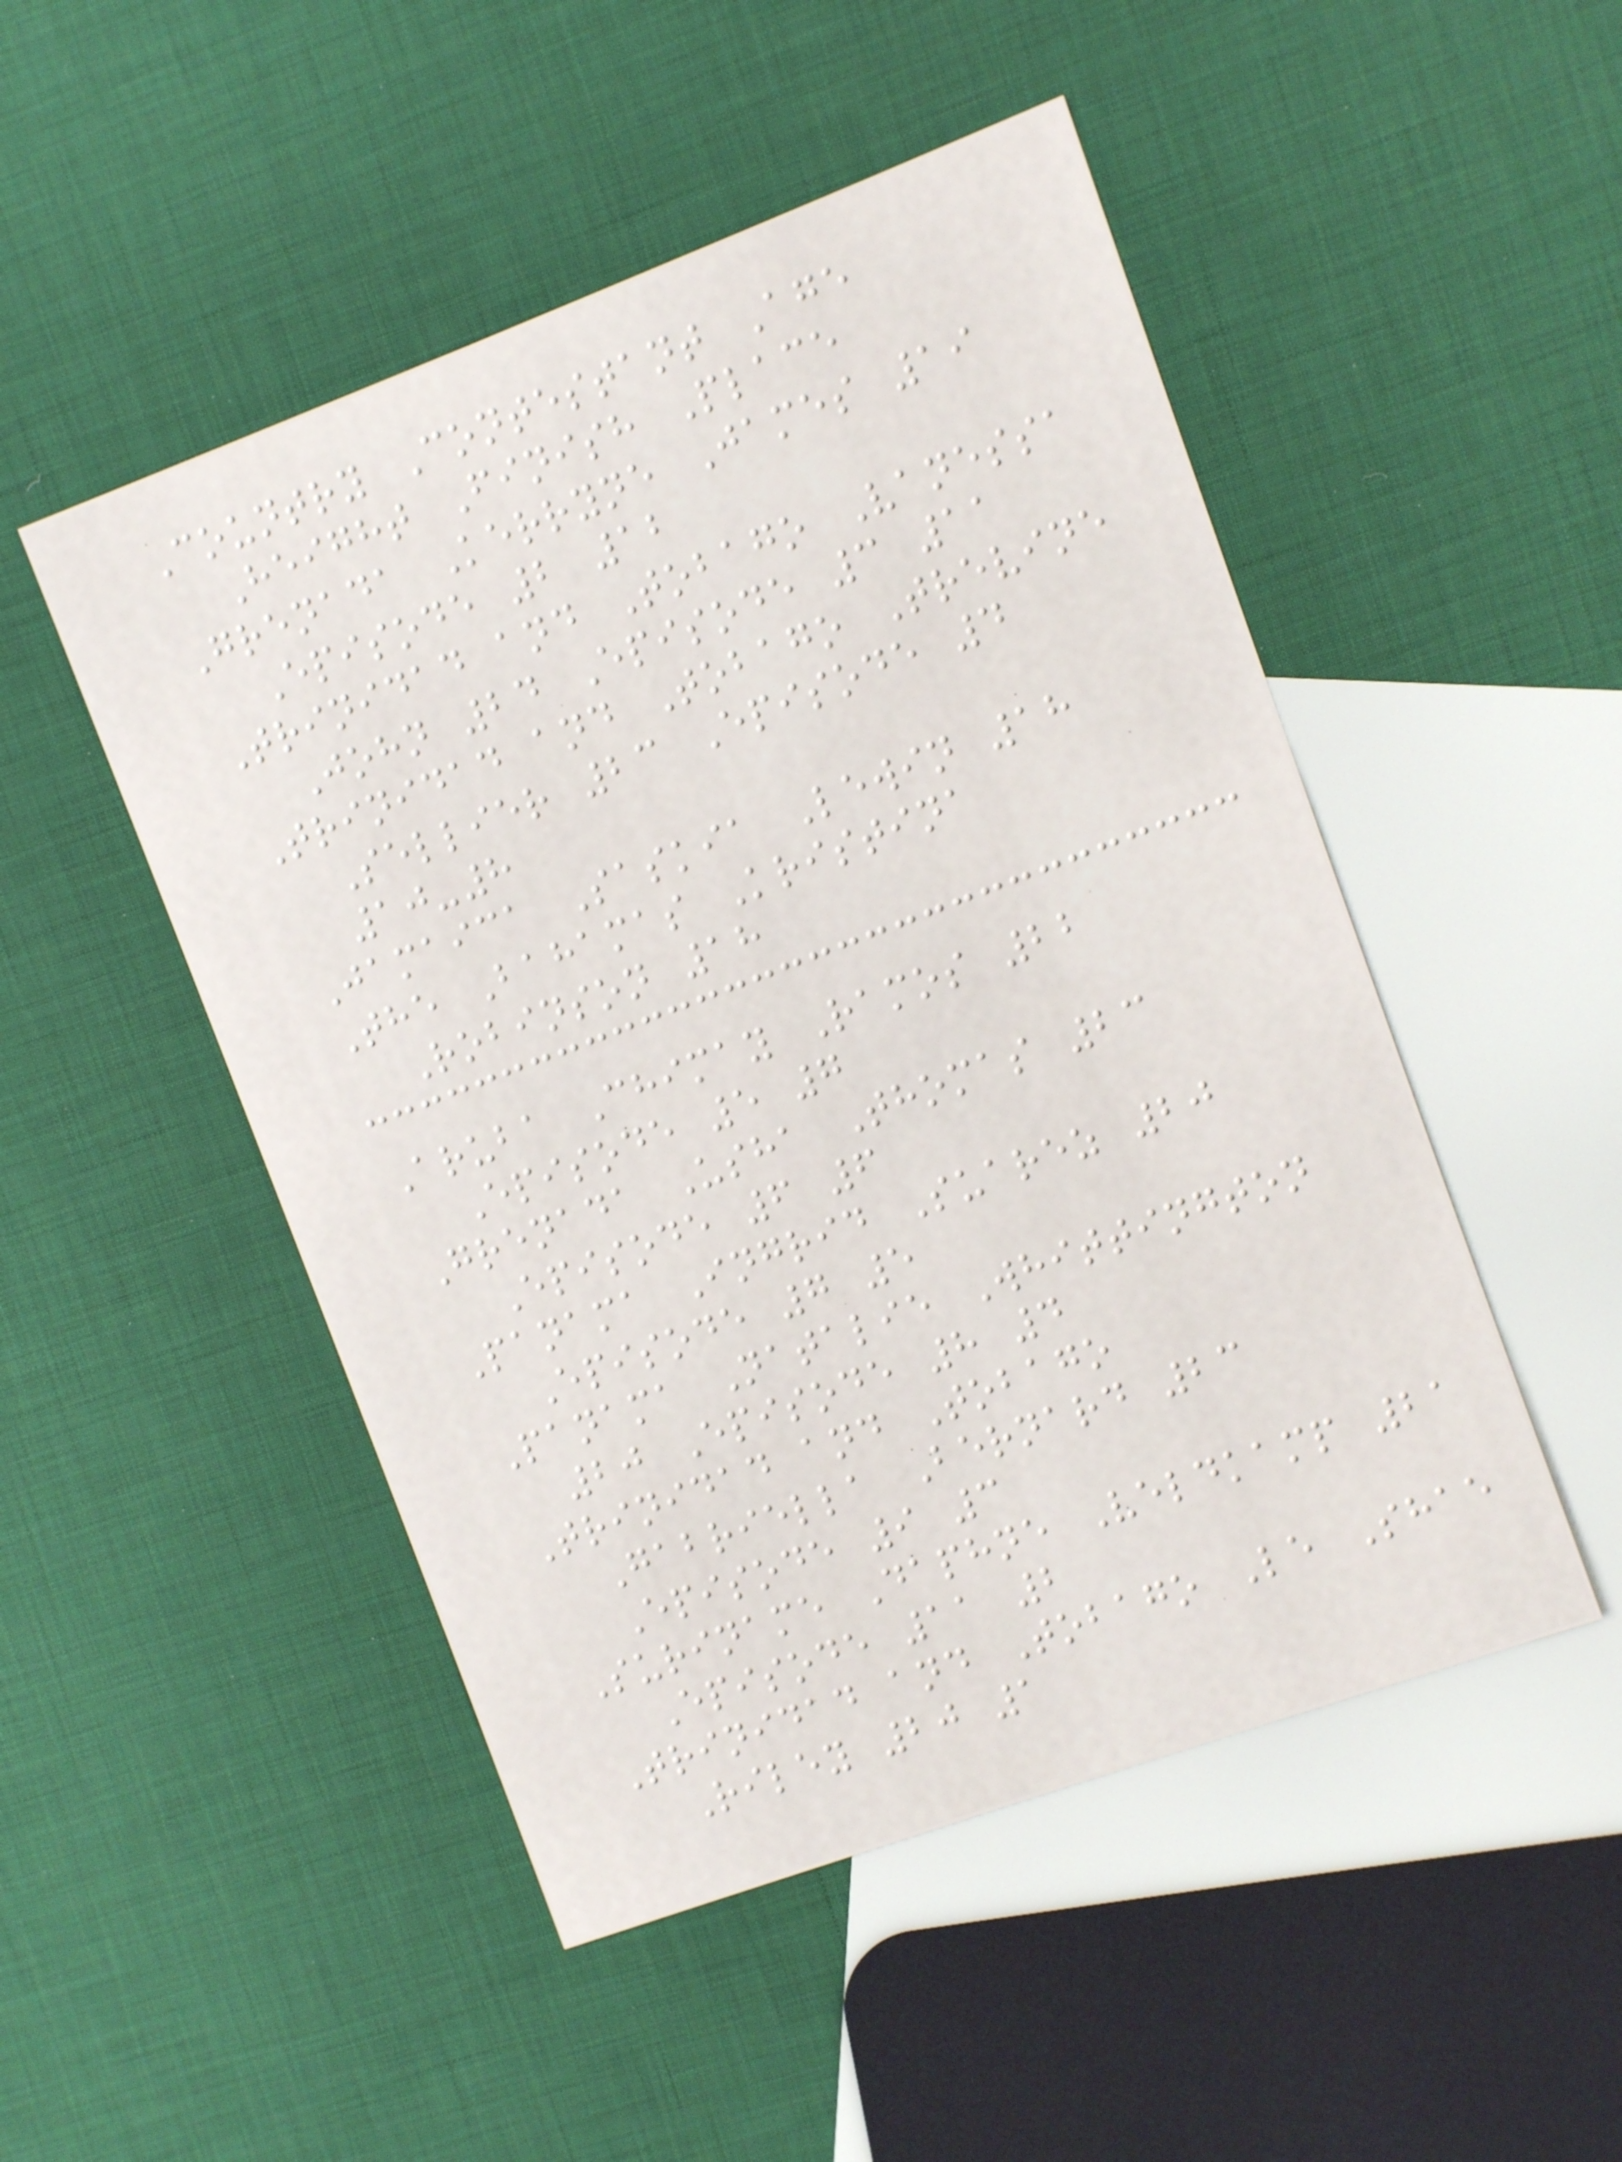Country Contestant Age
Height Finish Place
Grenada Kerryne James 19
Episode 2 12
Trinidad and Tobago Vanessa
John 24 Episode 3 11
Trinidad and Tobago Trevine
Sellier 23 Episode 4
10-8
Jamaica Saskia Lewin 18
The Bahamas Kristina
Robinson 18
Aruba Chimay Ramos 22
Episode 5 7
Grenada Usha Thomas 23
Episode 6 6
Panama Ingrid Suarez 20
Episode 7 5
Panama Natalie Whittington
20 Episode 8 4
Trinidad and Tobago
Gabriella Bernard 23
Episode 9 3
Suriname Daphne Veldkamp 21
Episode 11 2
Trinidad and Tobago Le Shae
Riley 20 1
